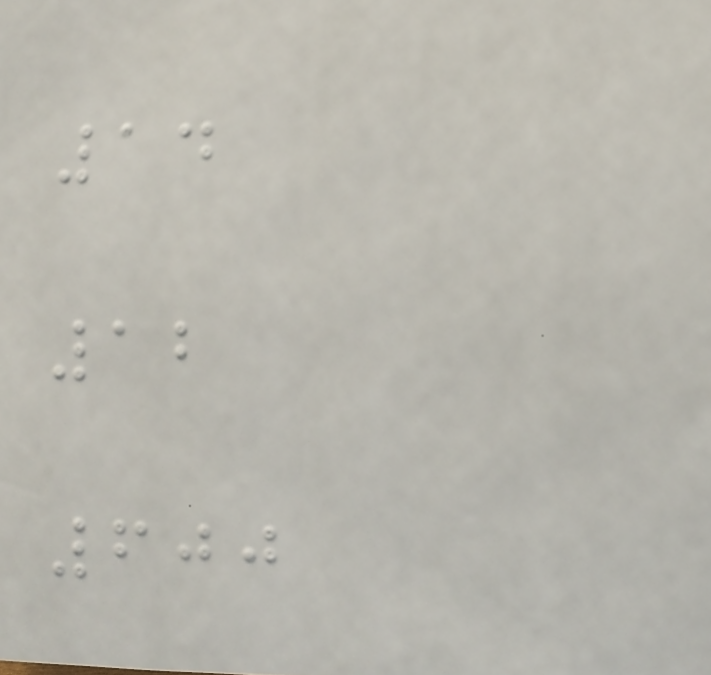14
12
600
